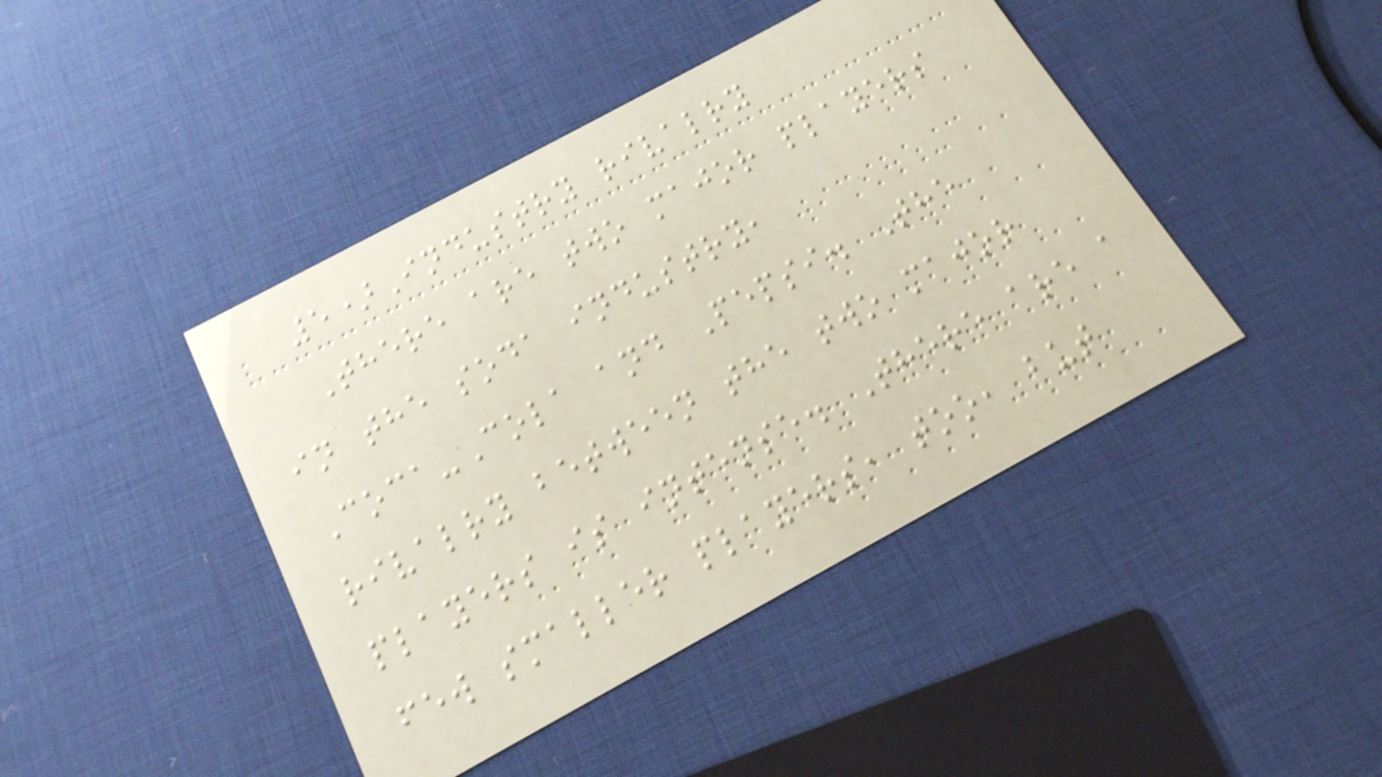5)Industry rivalry
There are two major players
in the soda industry,
Coca-Cola and Pepsi. The
rivalry between the two major
players is intense. There are a
few smaller players, too, but
